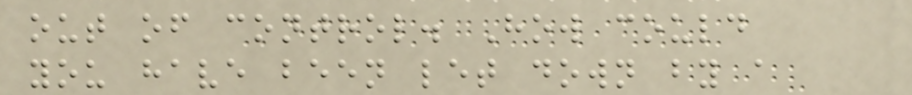out of control. How could
you have been let down by a
